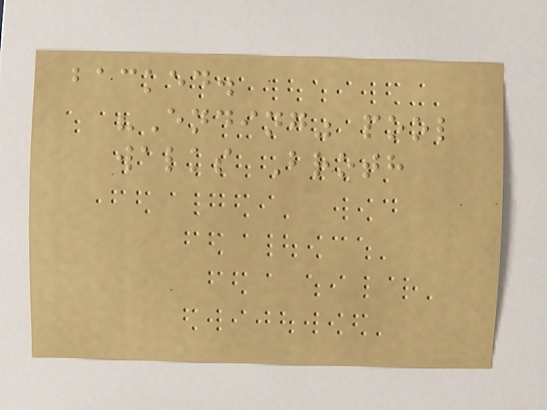backed.
"Ending" pool
walks Broth
